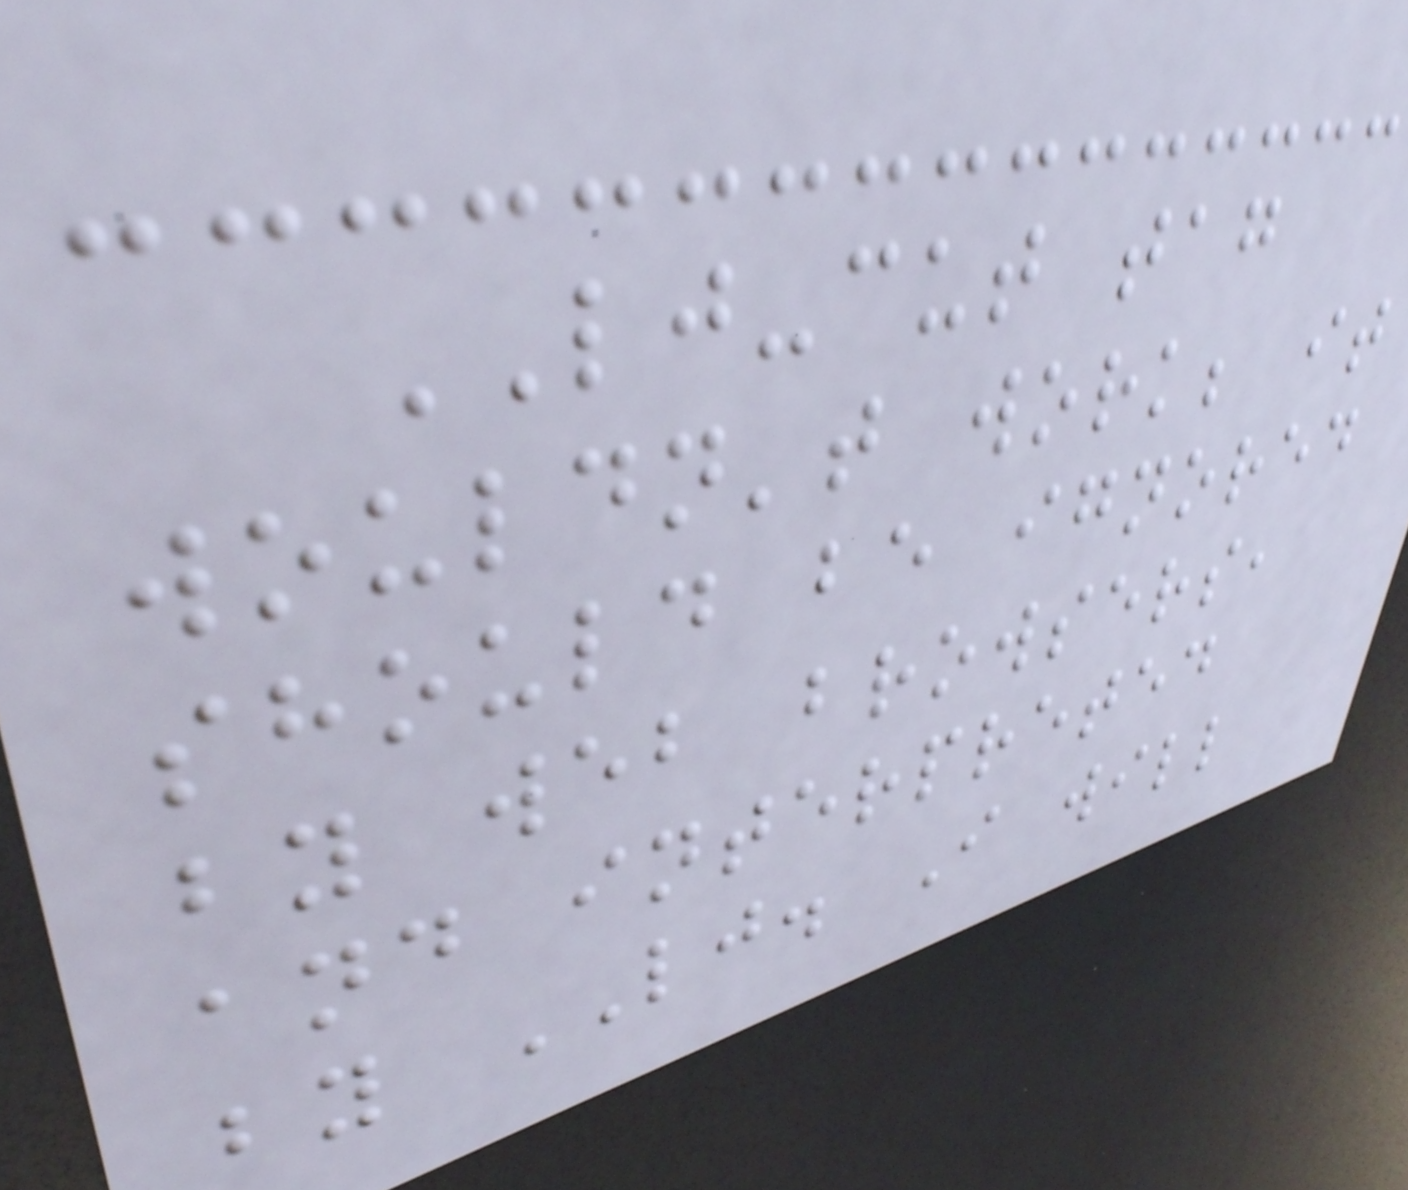LJ-cut tag
wouldn't work; it
should be ignored
by web browsers,
and interpreted
by LJ. I will
